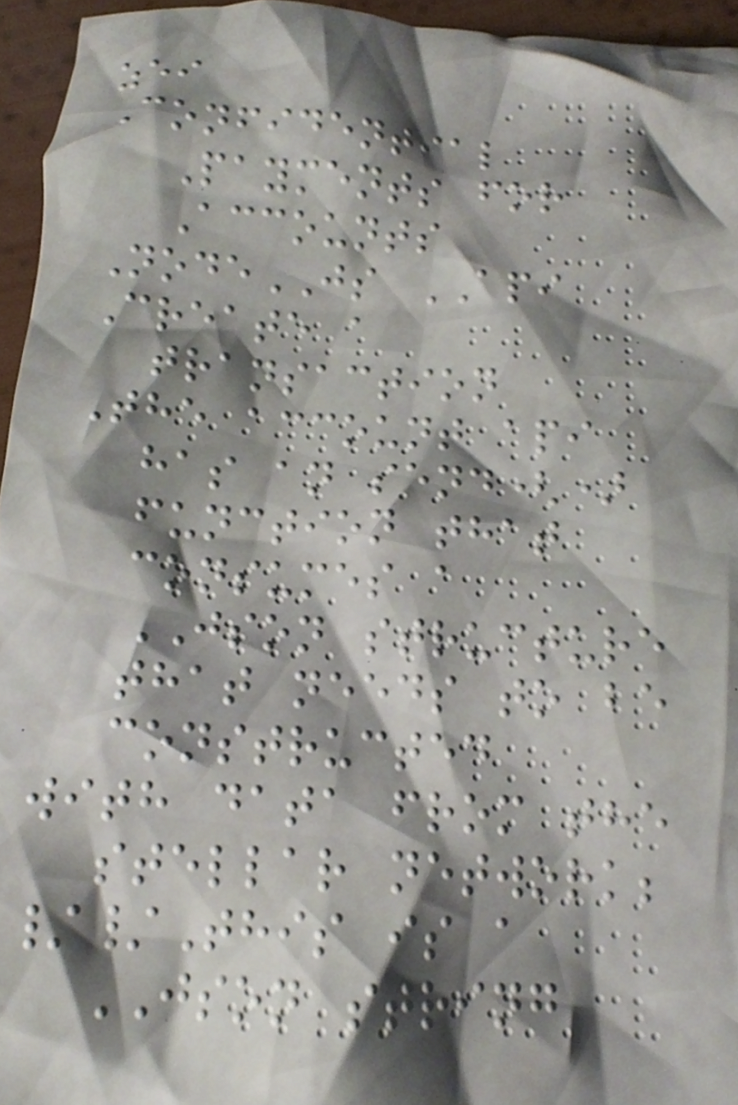zei
Confidential
Payments for
Accounts
NodeJS API
Create a
transaction
The account api
has an send()
function that
consumes a
JSON structure
that needs to be
constructed
with data from the
stellar network;
//This is a
JSON string
